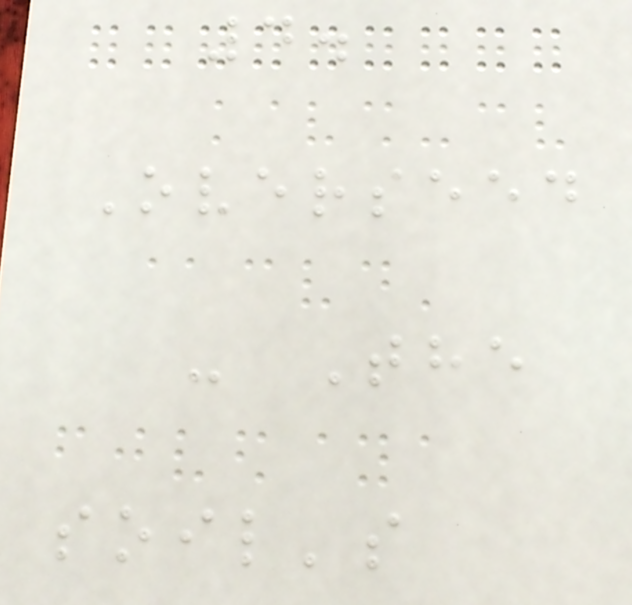4.
Overseed
- The
soil's
